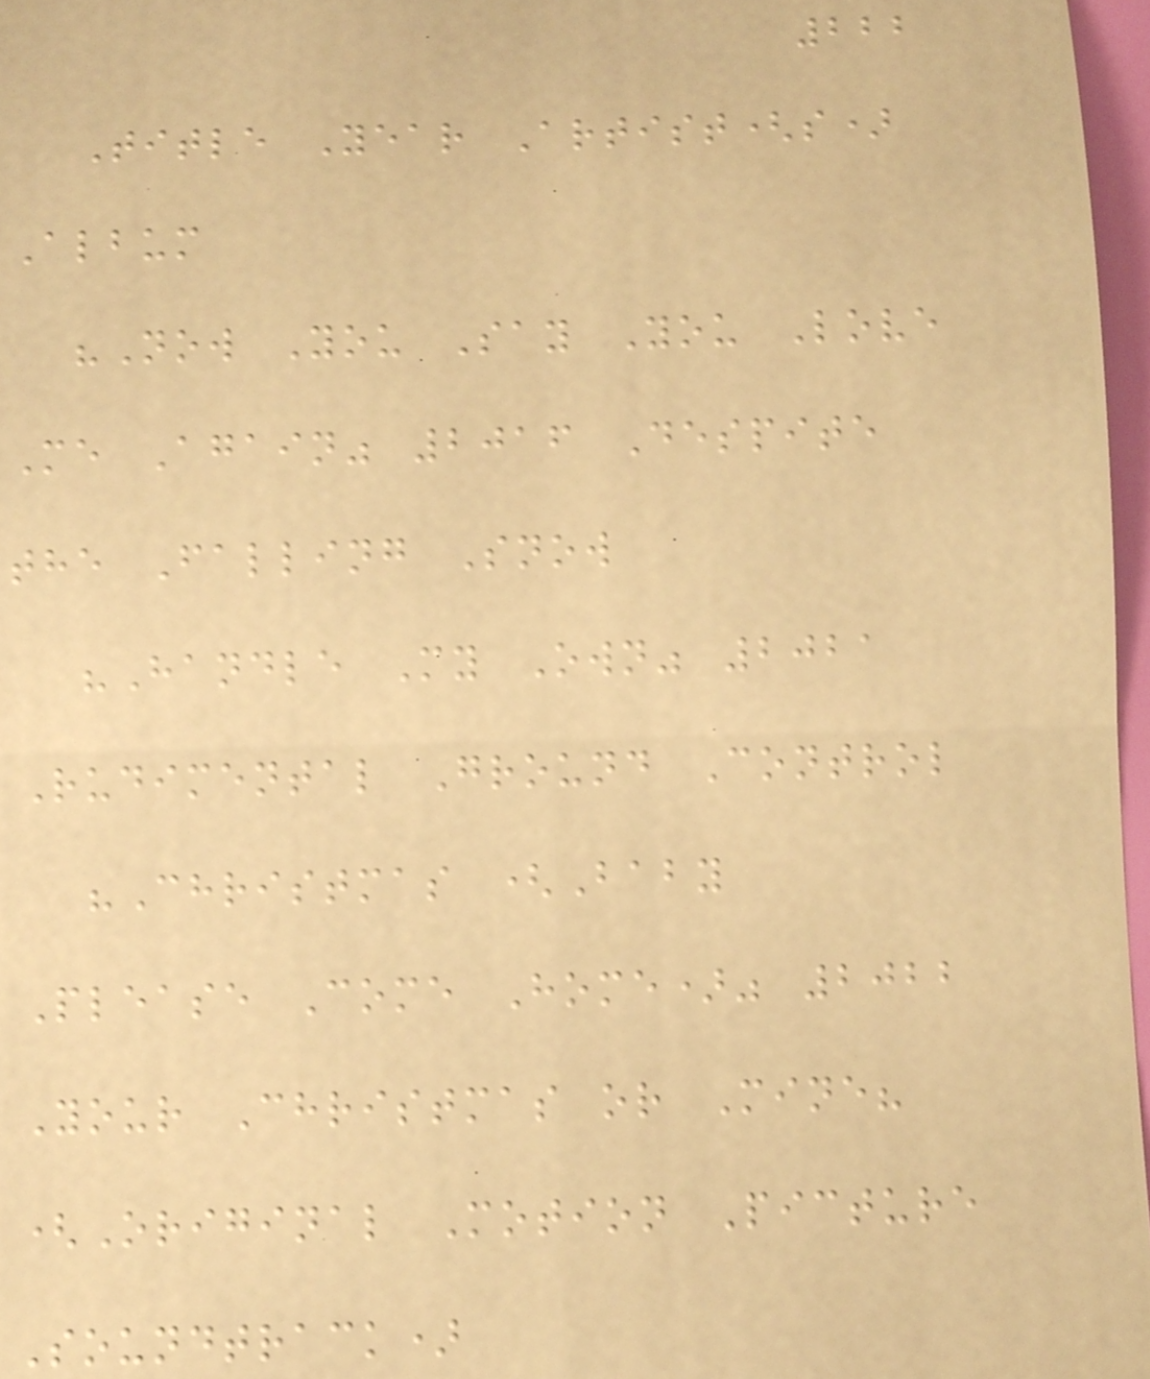222
Title Year Artist(s)
Album
"Now You Say You Love
Me Again" 2016 Despite
the Falling Snow
"Handle My Own" 2021
Rudimental Ground Control
"Christmas (Baby
Please Come Home)" 2022
Your Christmas or Mine?
(Original Motion Picture
Soundtrack)
